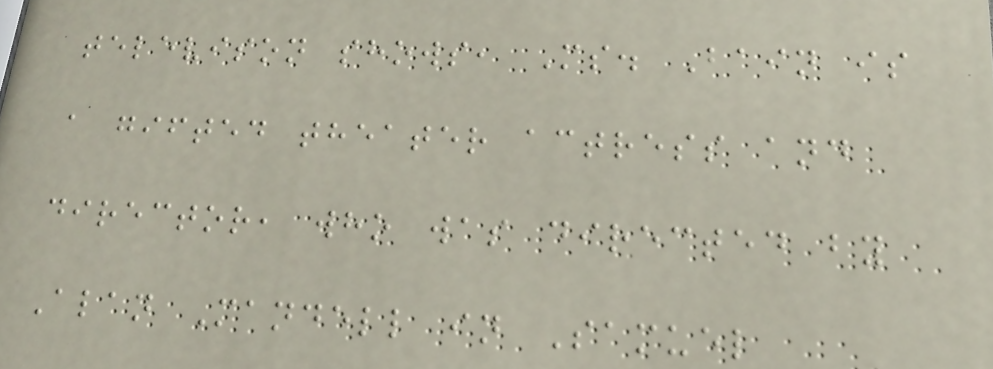televison shows, Ms. Bain is
a gifted theater actress and
director, who was directed by
Alan Mandell in Samuel
